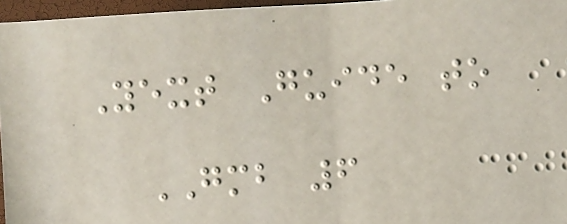Yext Guide to
GMB 6
